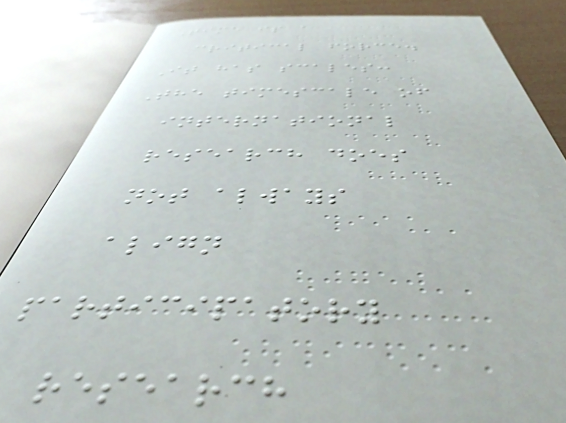Time is a
critical force.
It has scales:
The timescale of
international
research does
not always
align
participatory
research
